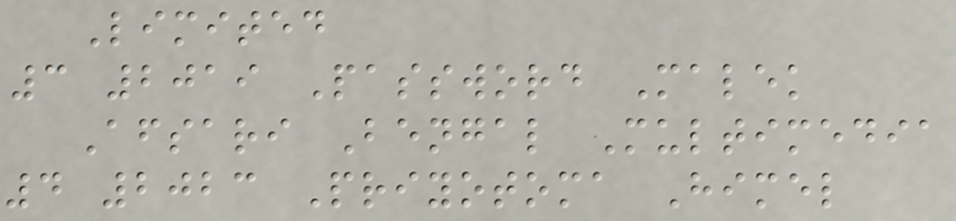Limited
3 2019 Password Malek
Afsari Bengal Multimedia
4 2023 Priyotoma Himel
